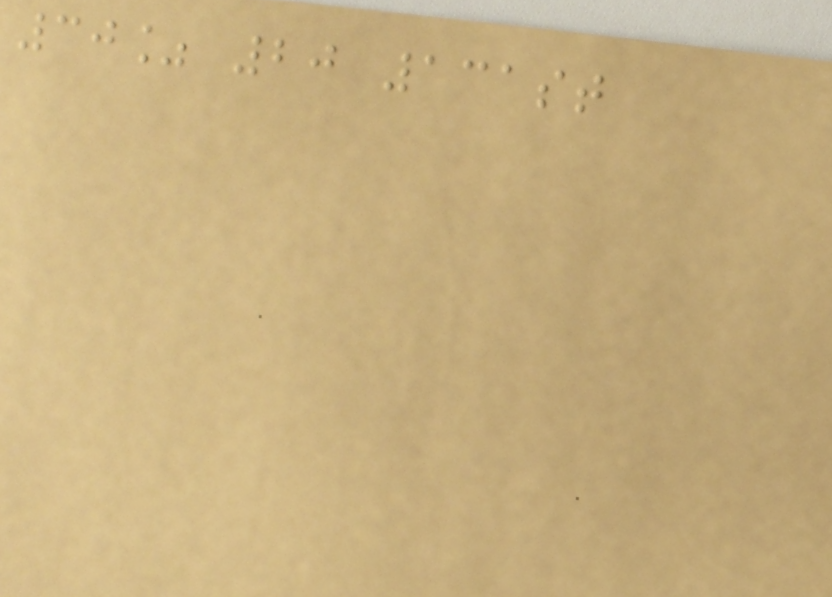30% 20 131st
